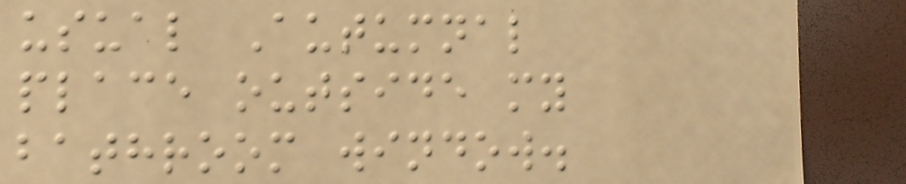usual Autumnal
place outside my
bathroom window.
